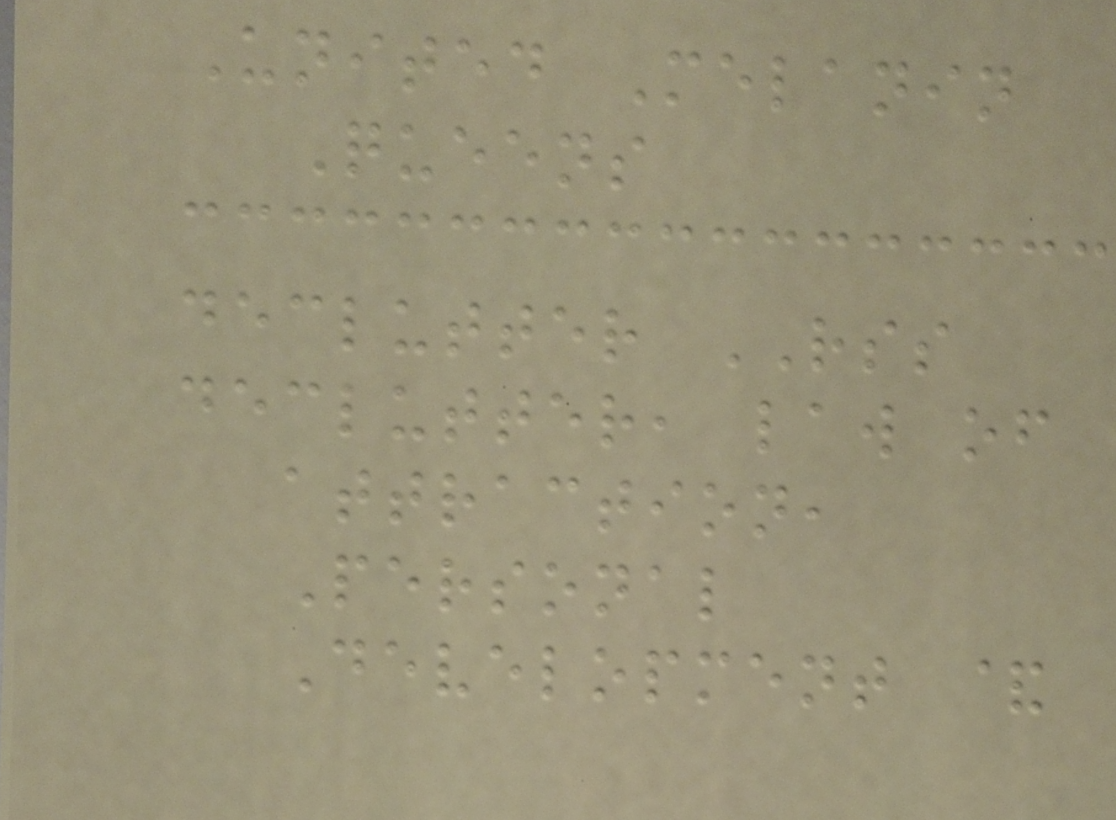United Melanin
Queens
declutter RSS
declutter, law of
attraction,
Personal
Development &
